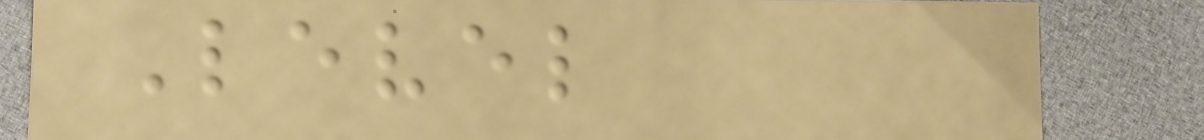Level
